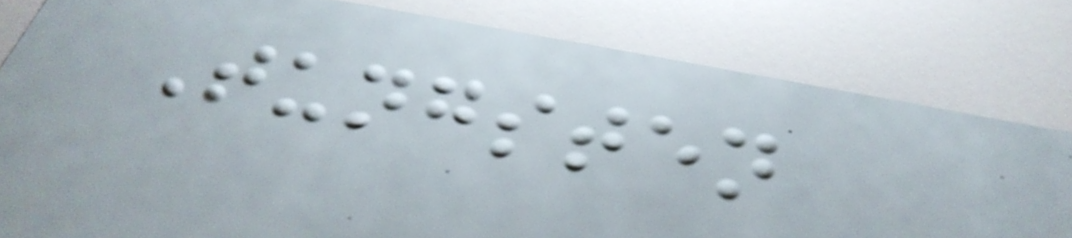Tungsten
